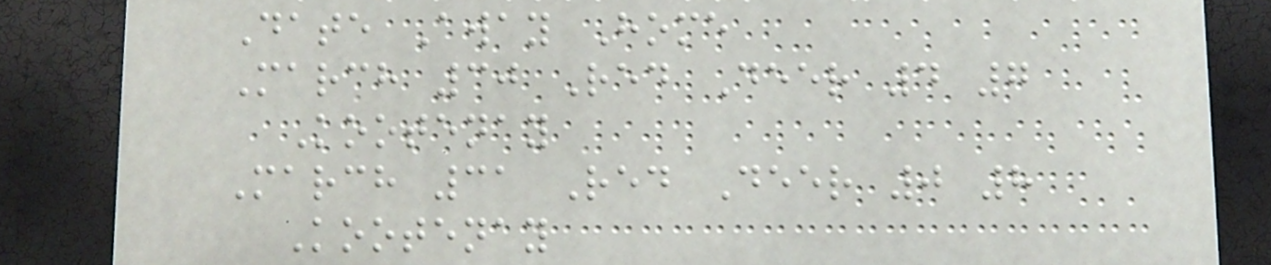Date Away Home
March 30 Red Deer 4 7
Kootenay
March 31 Red Deer 0 8
Kootenay
